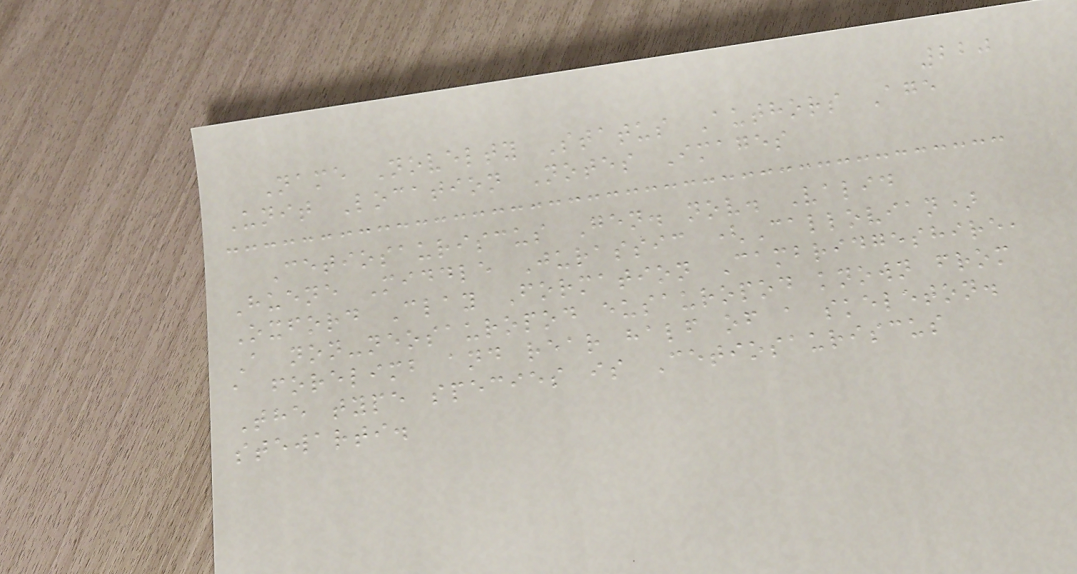220
Name Novelty Status Authors Age
Unit Location Notes Images
Cetiosauriscus Gen. nov. Valid
Huene Middle Jurassic (Callovian)
Oxford Clay Formation Cambridgeshire,
A non-neosauropod eusauropod known from
a forelimb and rear half of a skeleton.
The type species is Cetiosauriscus
stewarti.
